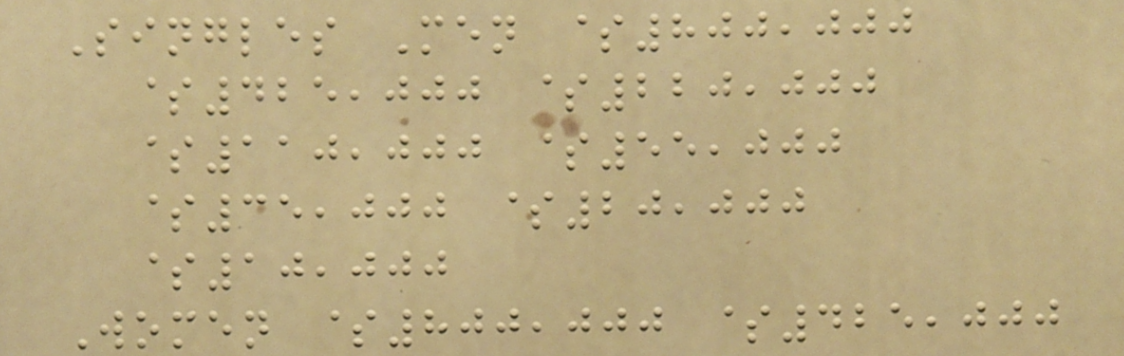Singles Men $800,000
$425,000 $220,000
$110,000 $55,000
$35,000 $20,000
$10,000
Women $800,000 $425,000
